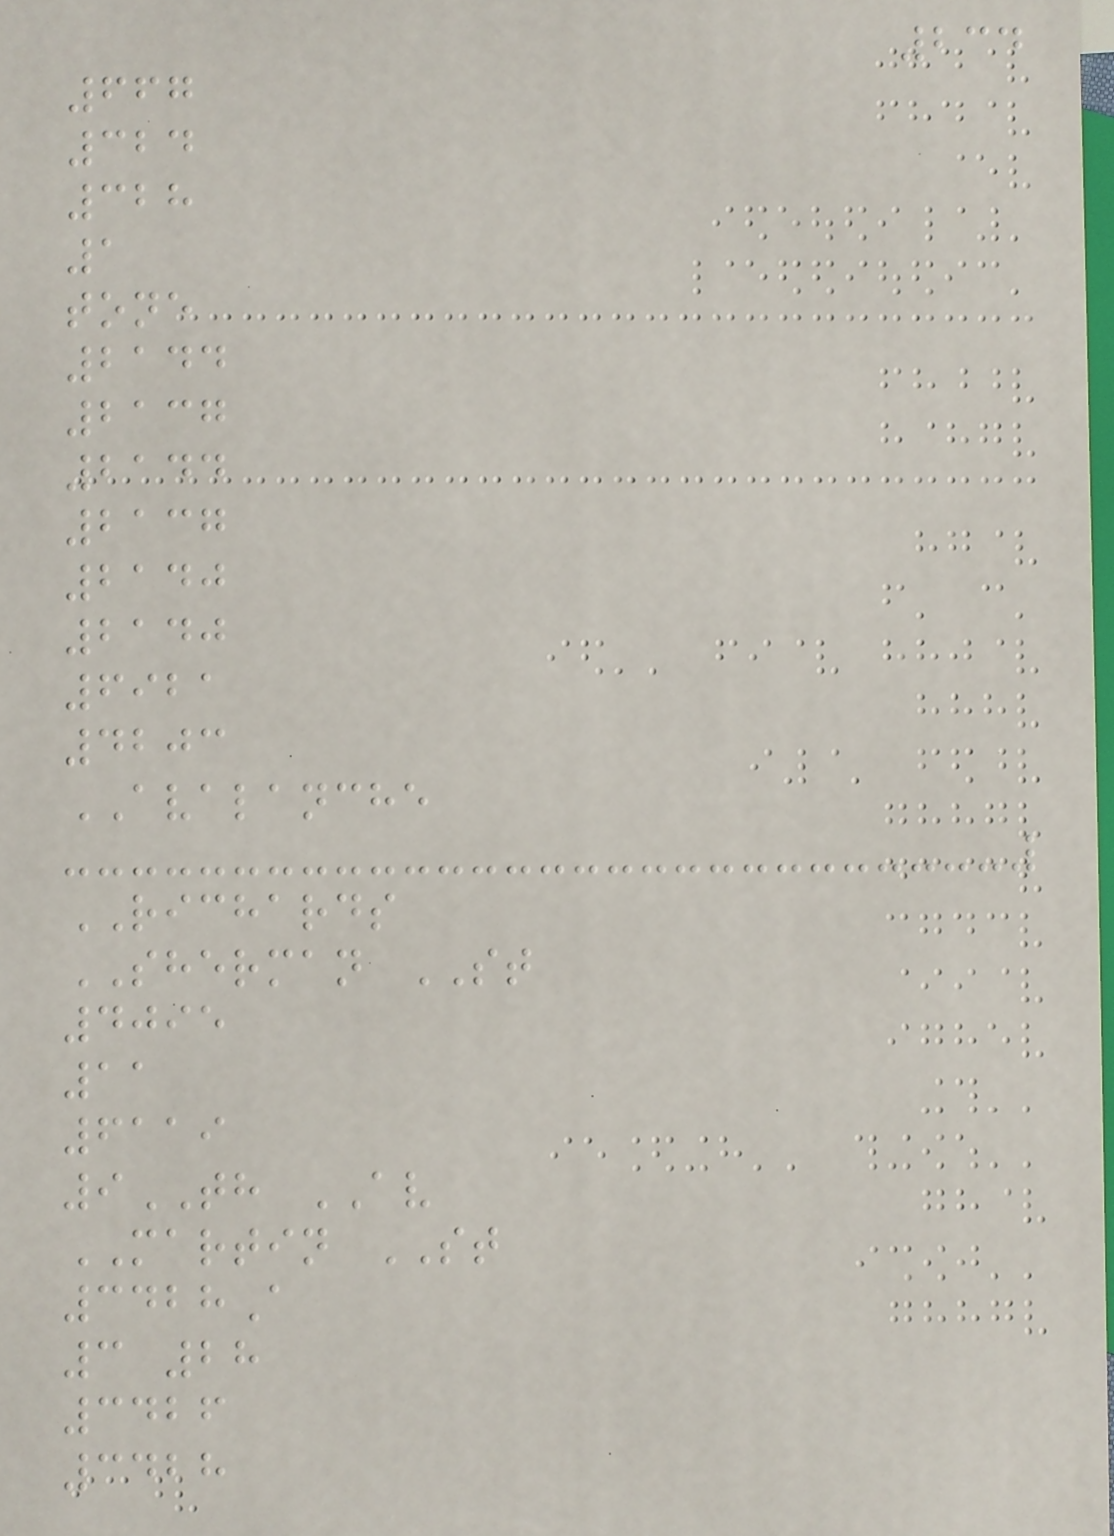234
667
324
328
1
tone
2144
2137
2144
2137
2140
2140
6921
4203
AVALANCHE
RICHARDS
SHERMAN ST
4095
11
6119
9TH AV
MARTIN ST
3428A
3 28
3426
3428
